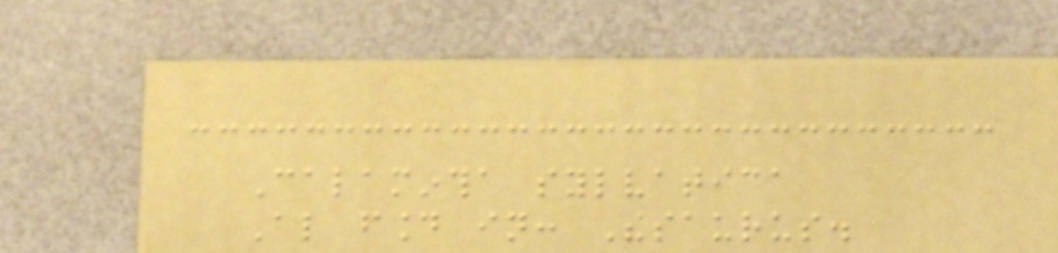Calamintha sylvatica
Also found in: Thesaurus.
